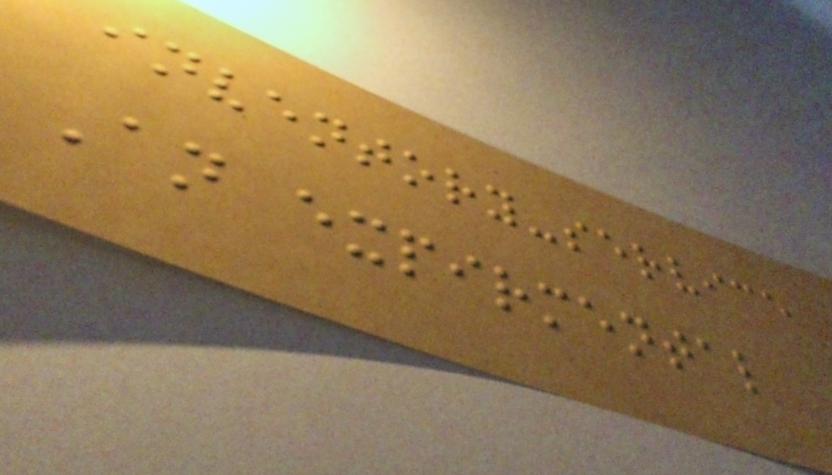inventory-service
An expirmental
